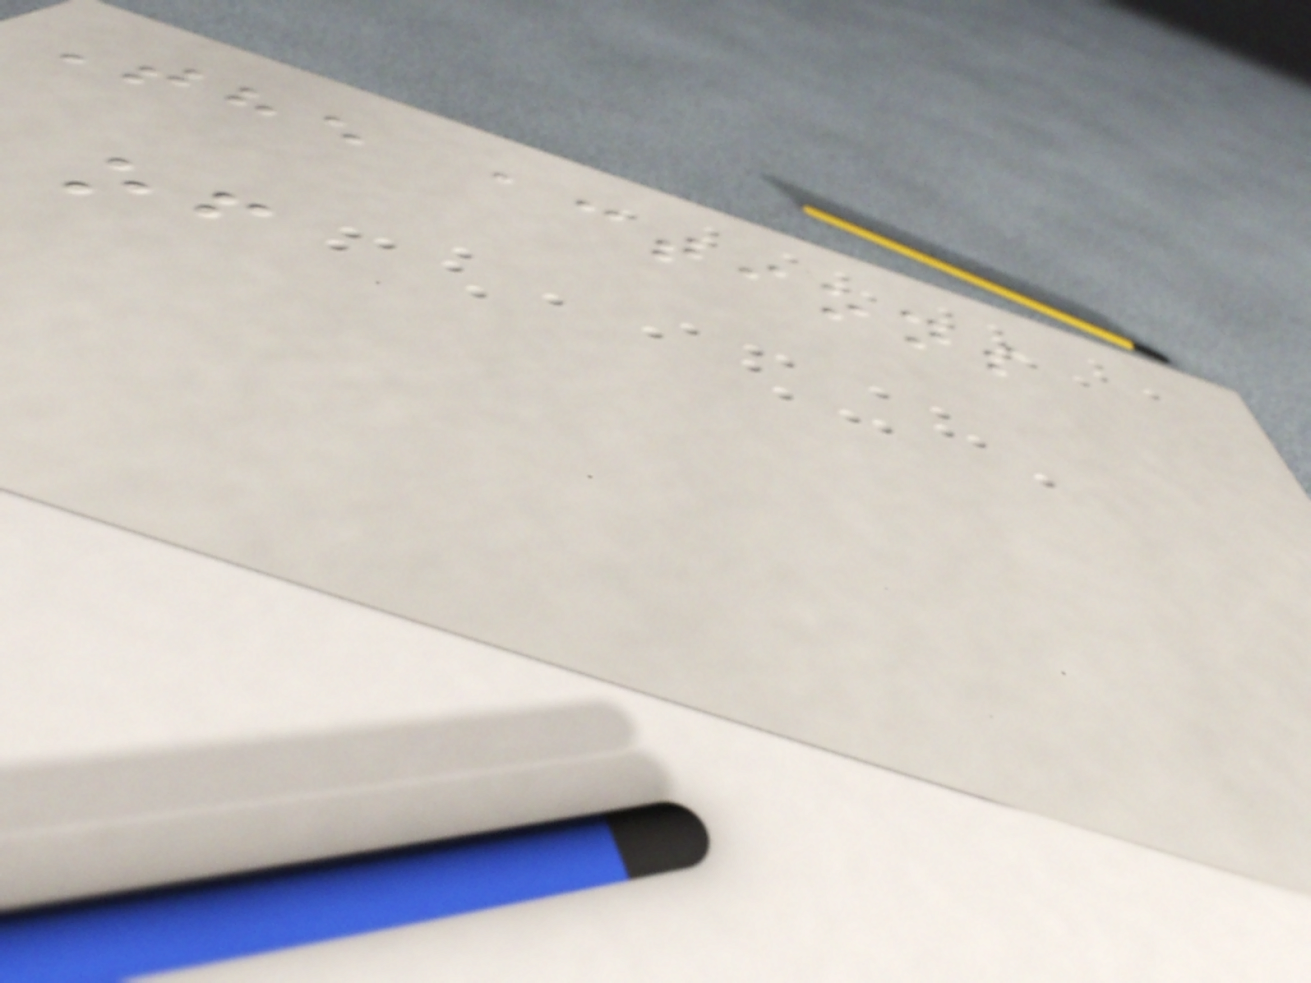The actions
of
